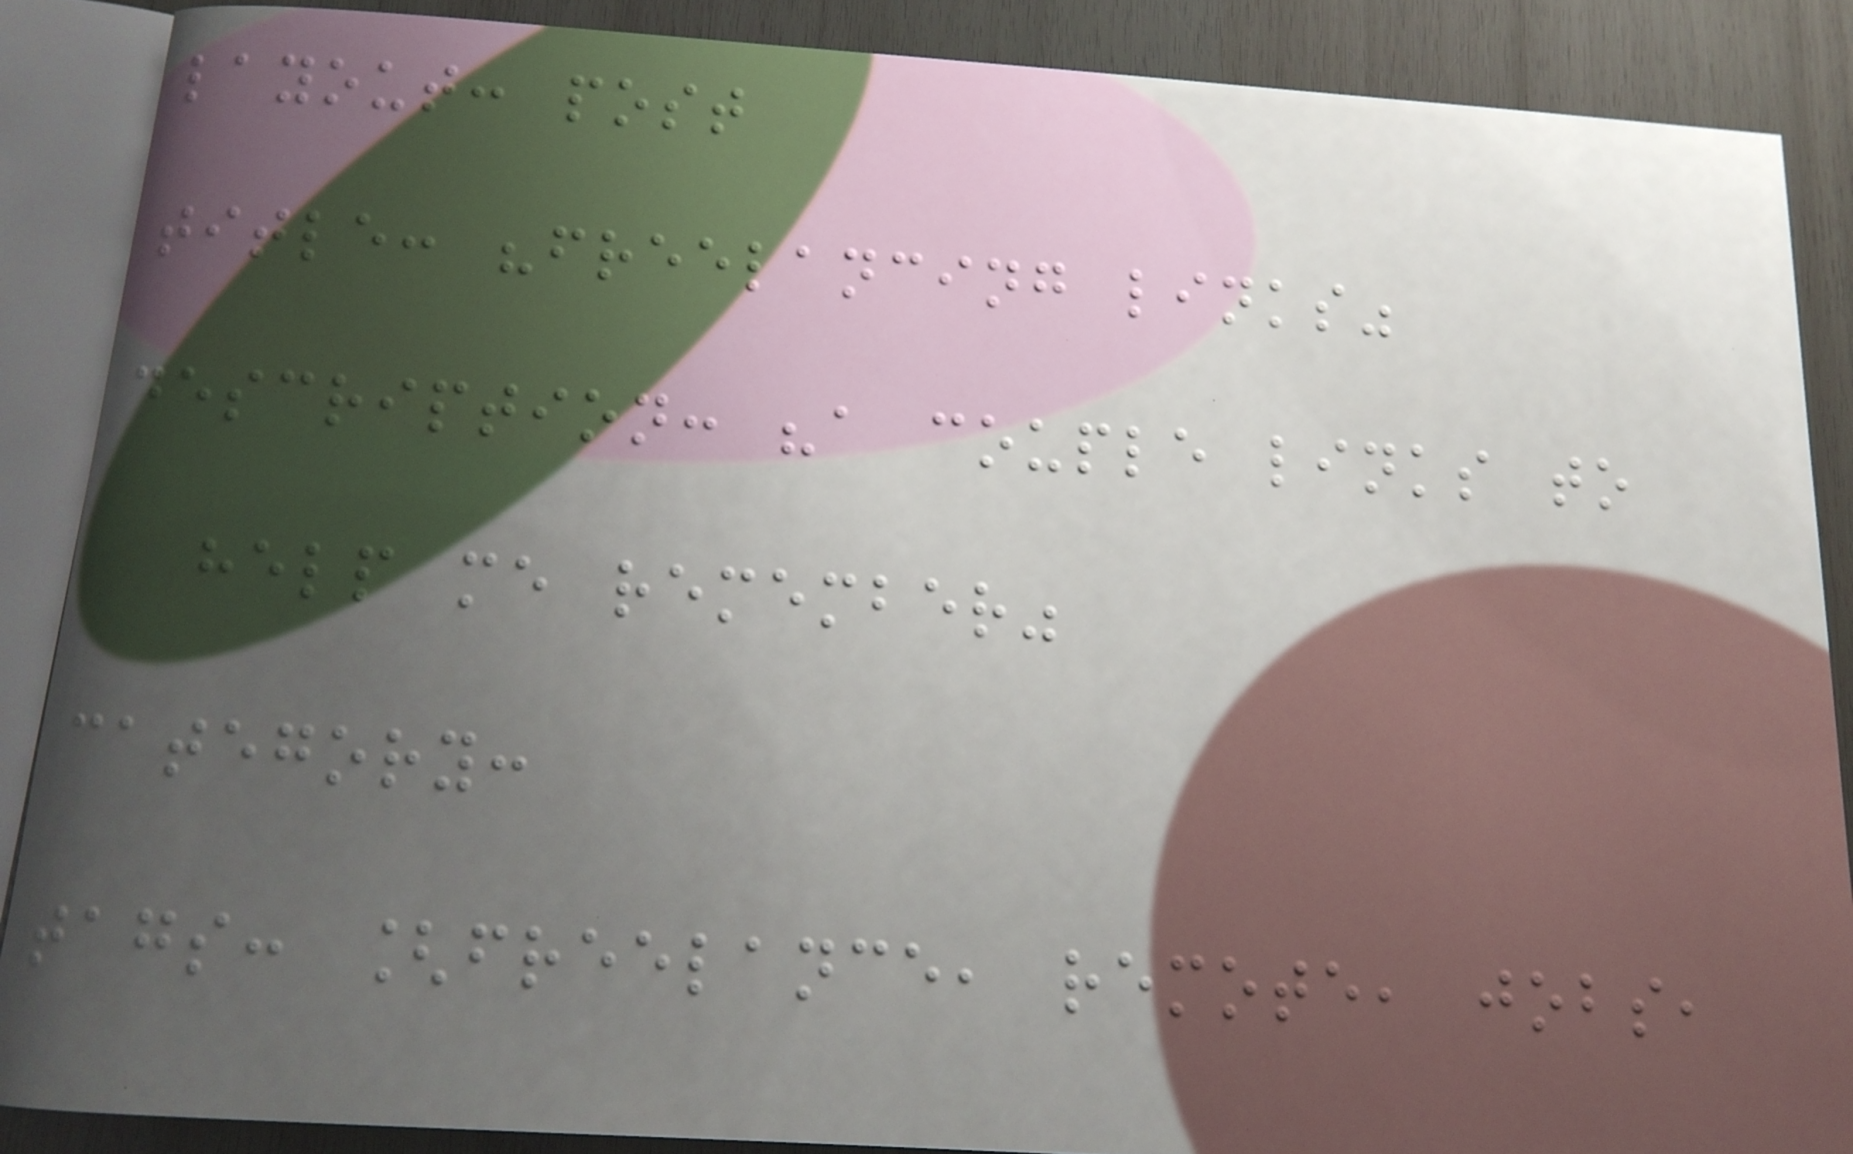layout: post
title: "freelancing links"
description: "a couple links to
help me remember"
category:
tags: [freelance, remote, jobs,
